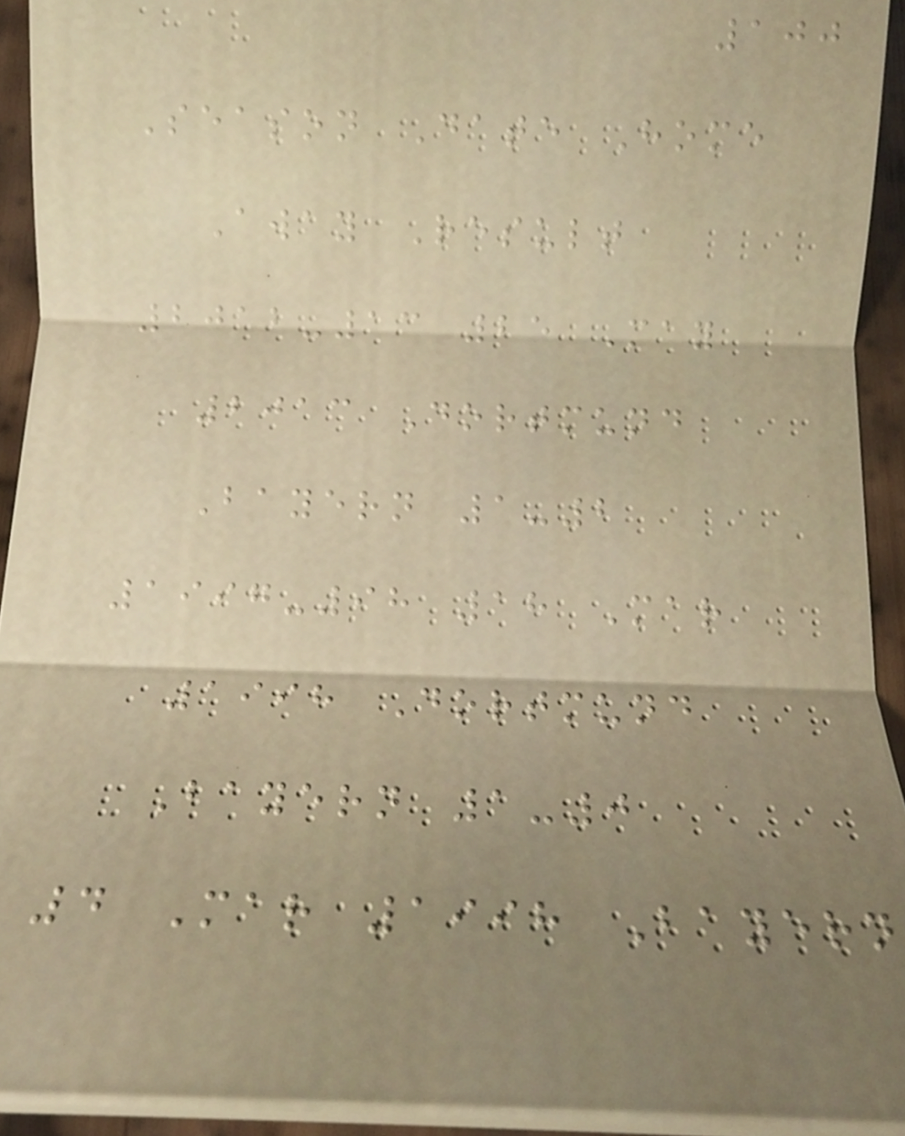100
Season Date Home
Away Result
2012-13 25 May
2013 Dortmund
Bayern 1-2
1997-98 18 Mar
1998 Dortmund
Bayern 1-0
4 Mar 1998 Bayern
